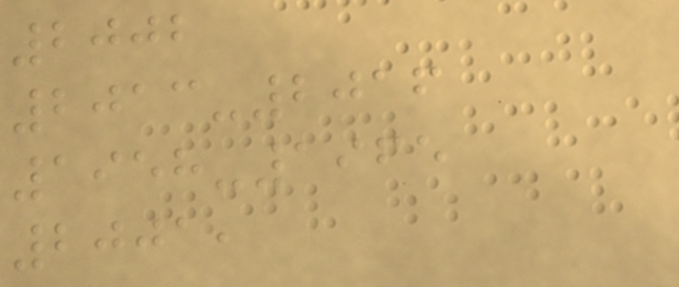2002
2013-2016
1958-1965
2001,
